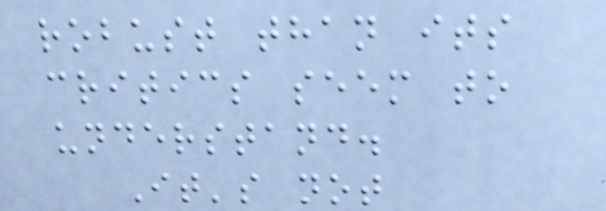robust than its
critics seem to
understand.
It's not
